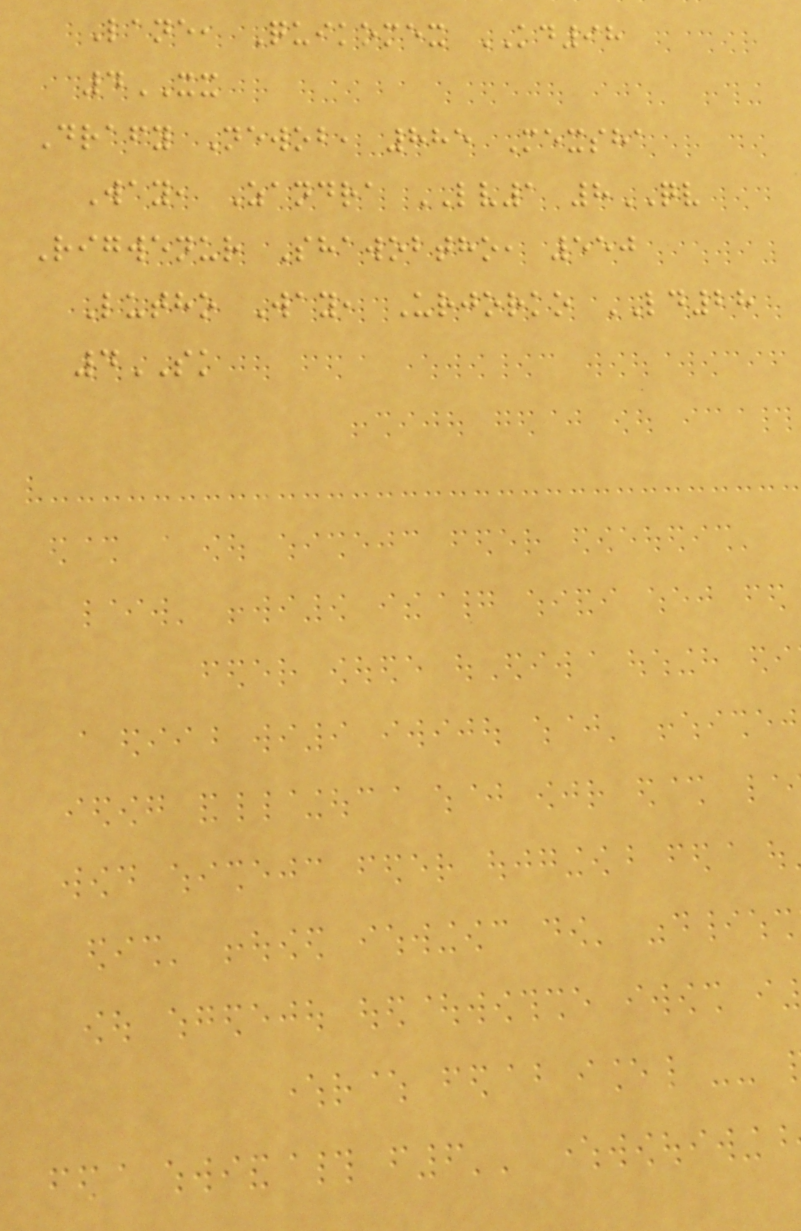Lane, Quikomex KD98
4XX
Drafy Newob, 885 Mexsha
Way, Zandra LV1 8QV
Rigwenur Shawobtho, 550
Lutho Way, Urjorko LD28
4SK
